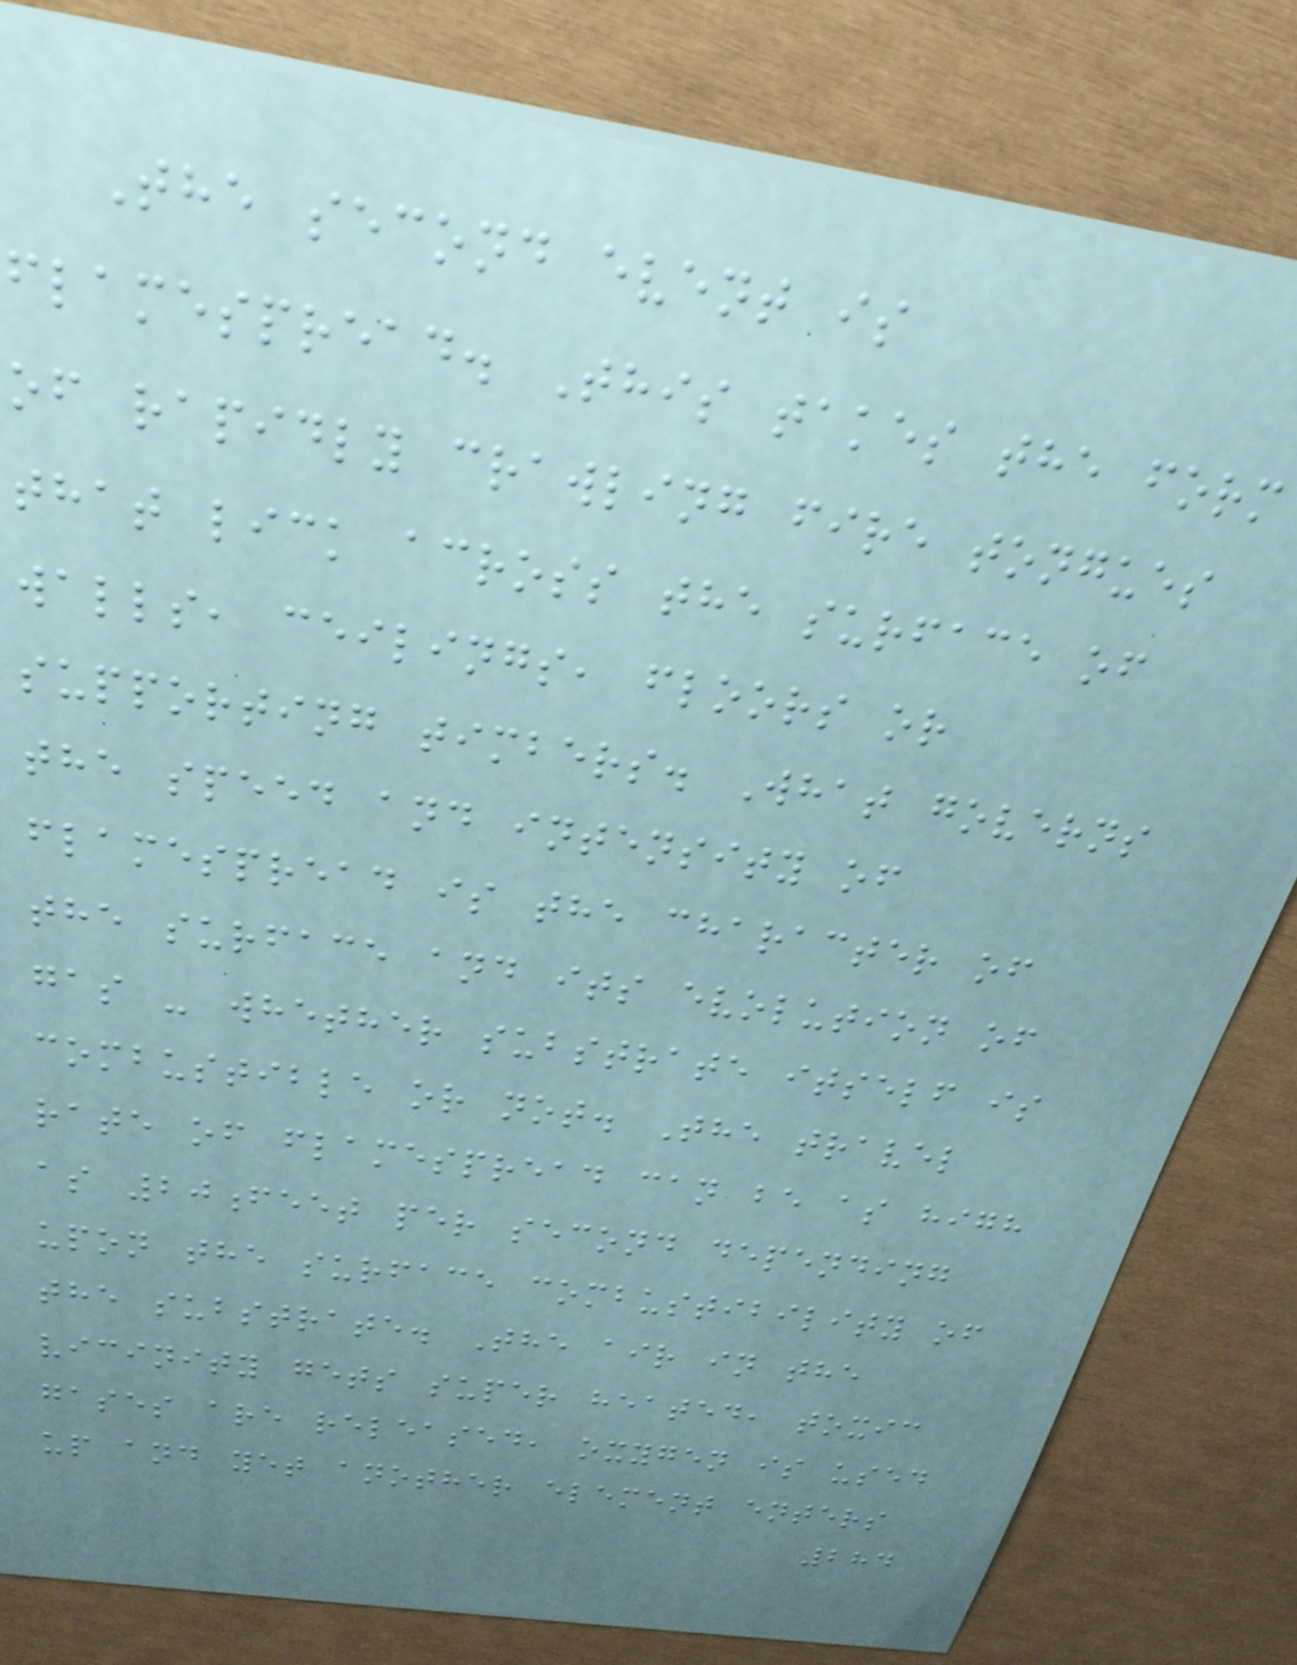The second event is
flamespread. This takes the form
of rapidly crawling fire tongues
that lick across the surface of
walls, ceilings, floors or
supporting timbers. What governs
the speed and intensity of
flamespread is the character of
the surface and its evolution of
gas - whether substrate itself is
combustible or not. The travel
rate of flamespread can be as high
as 20feet per second depending
upon the surface combustibility of
the substrate. The air in the
vicinity gets super heated, toxic
gases are released, oxygen is used
up and yet another element enters
284
